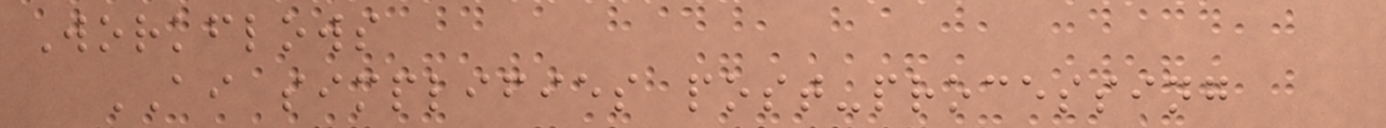Workflows
AI simplifies post-processing
